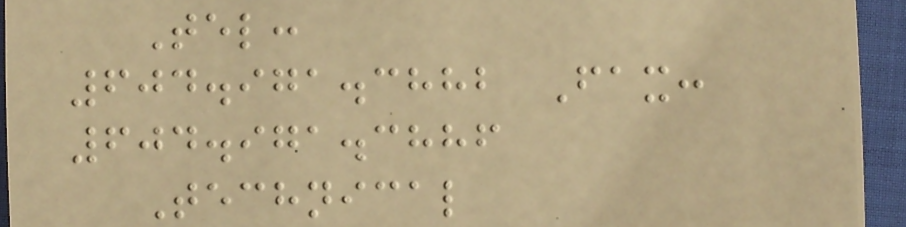Tel:
604.971.3882 Fax:
604.971.3886
Technical
